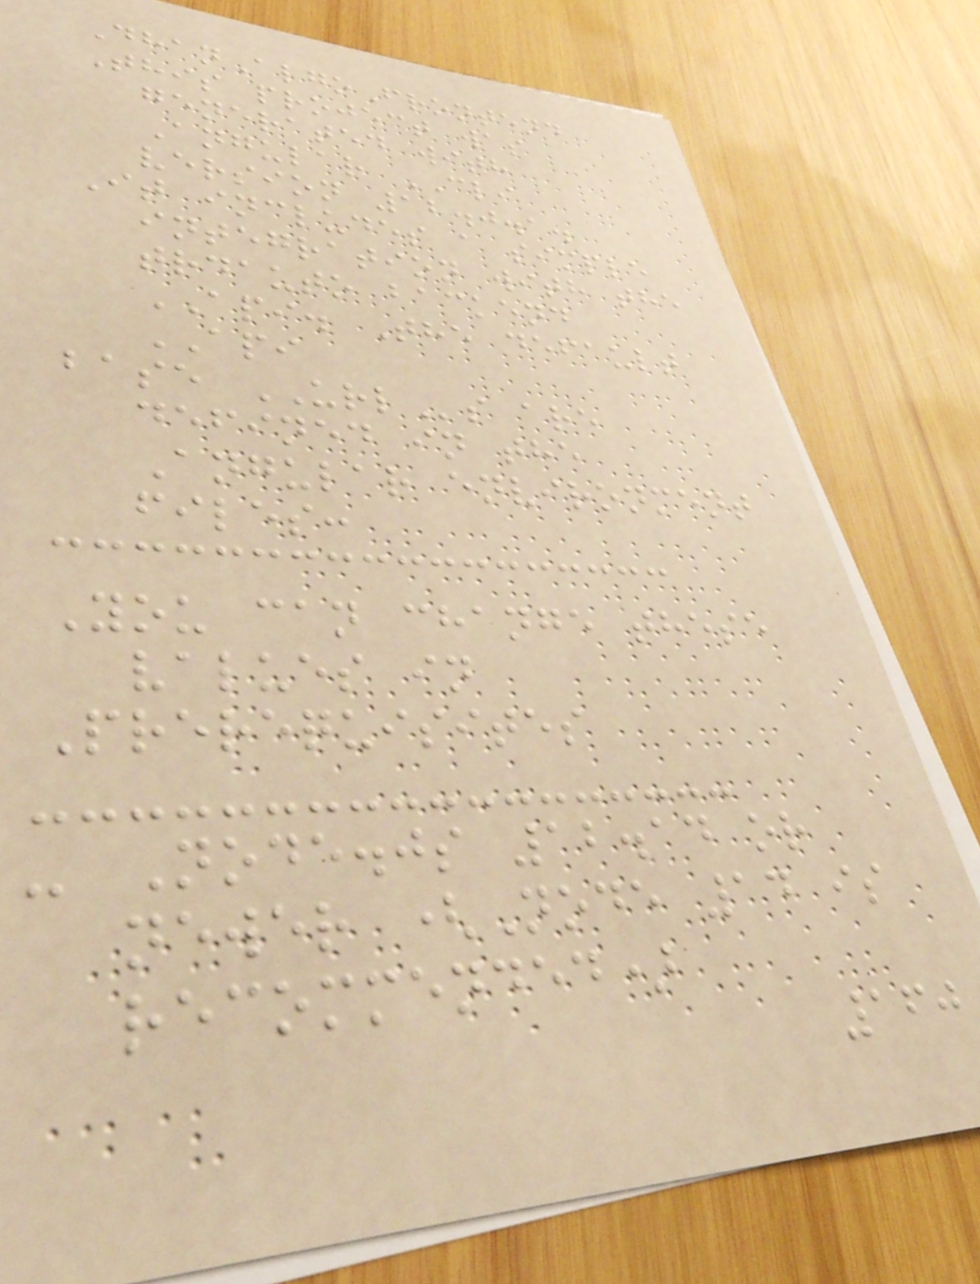DhanAlgoFrontend
This project was
generated with
Angular CLI
version 12.0.1.
It includes a simple
integration with the
trdauto backend
API. The default
API
base URLs are
defined in the
Angular environment
files:
You can change these
values in
Prerequisites
- Node.js 12.14 or
newer (Node 14 is
recommended)
160
